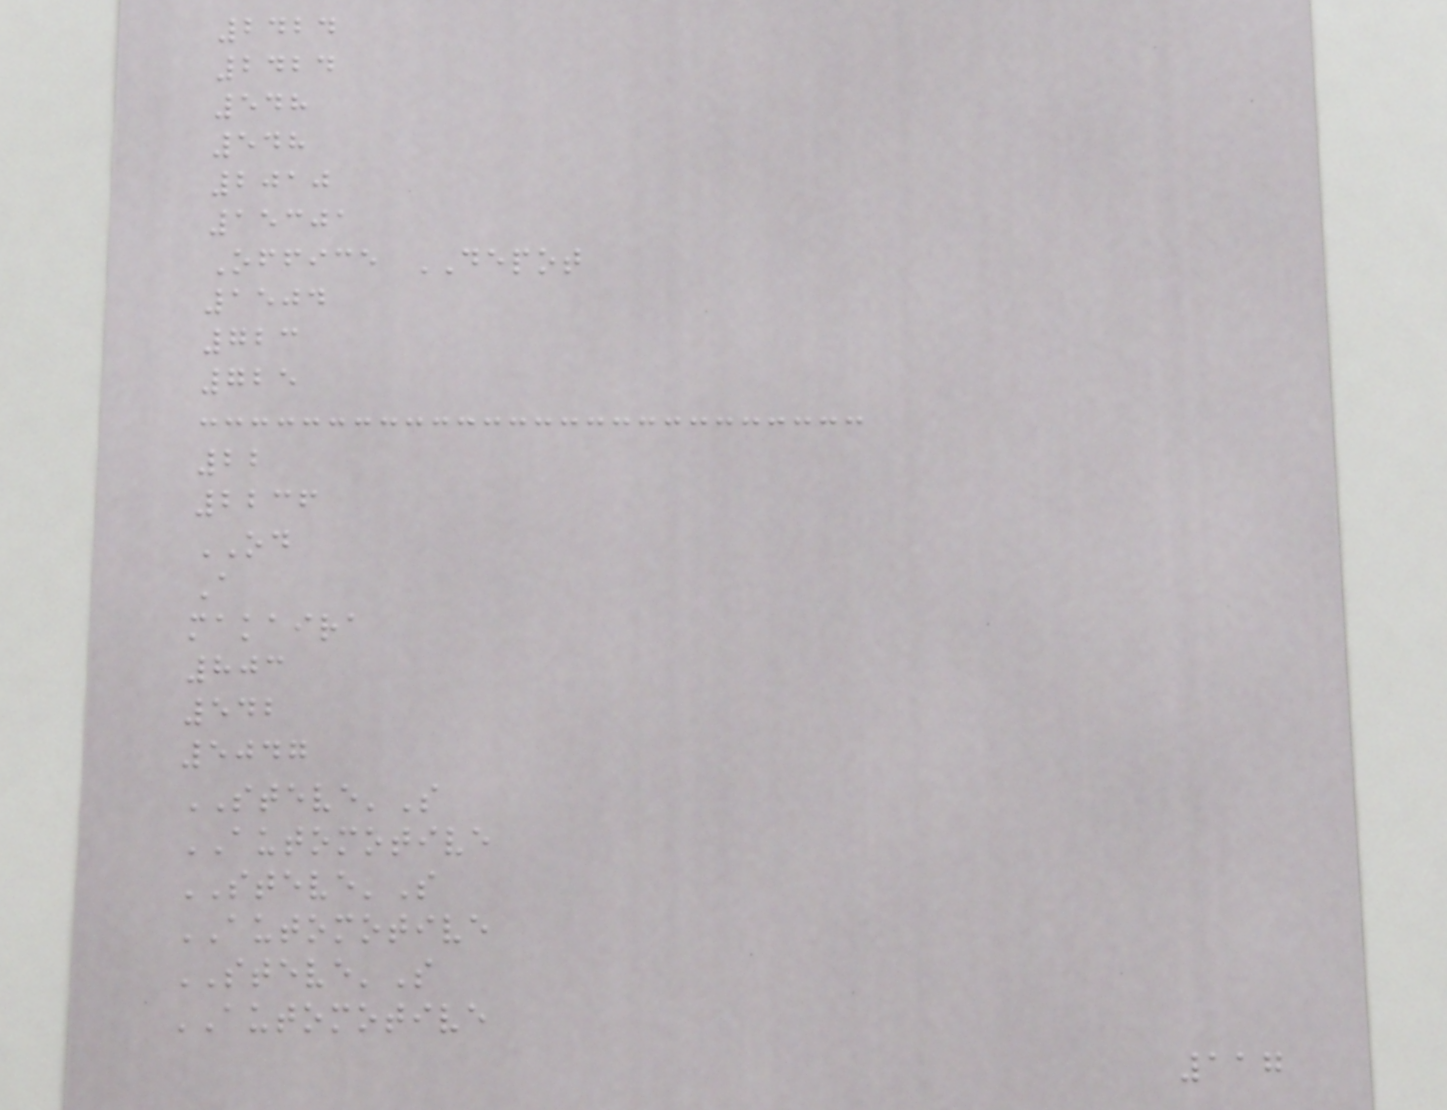2424
2424
548
548
2010
15301
Office DEPOT
1504
723
725
22
2236
OD
A
makaira
803
542
5047
STEVE'S
AUTOMOTIVE
STEVE'S
AUTOMOTIVE
STEVE'S
AUTOMOTIVE
117
